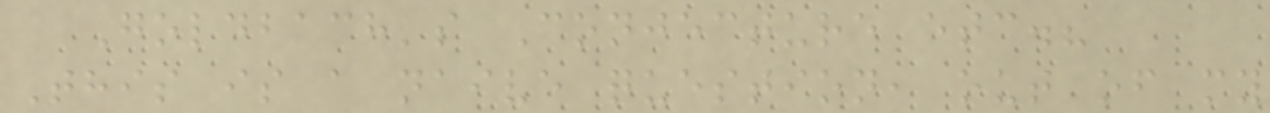Goldbach's Conjecture etc.?
This is a naive question, out of my
